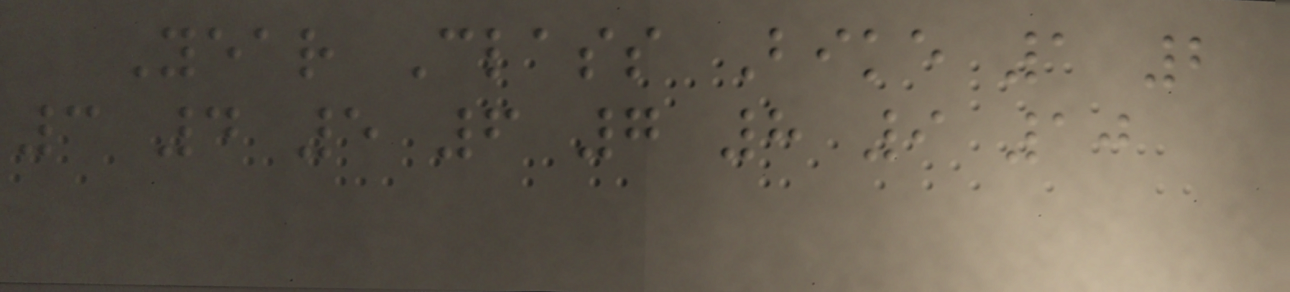Year Class Bike 1 2
3 4 5 6 7 8 9 10
